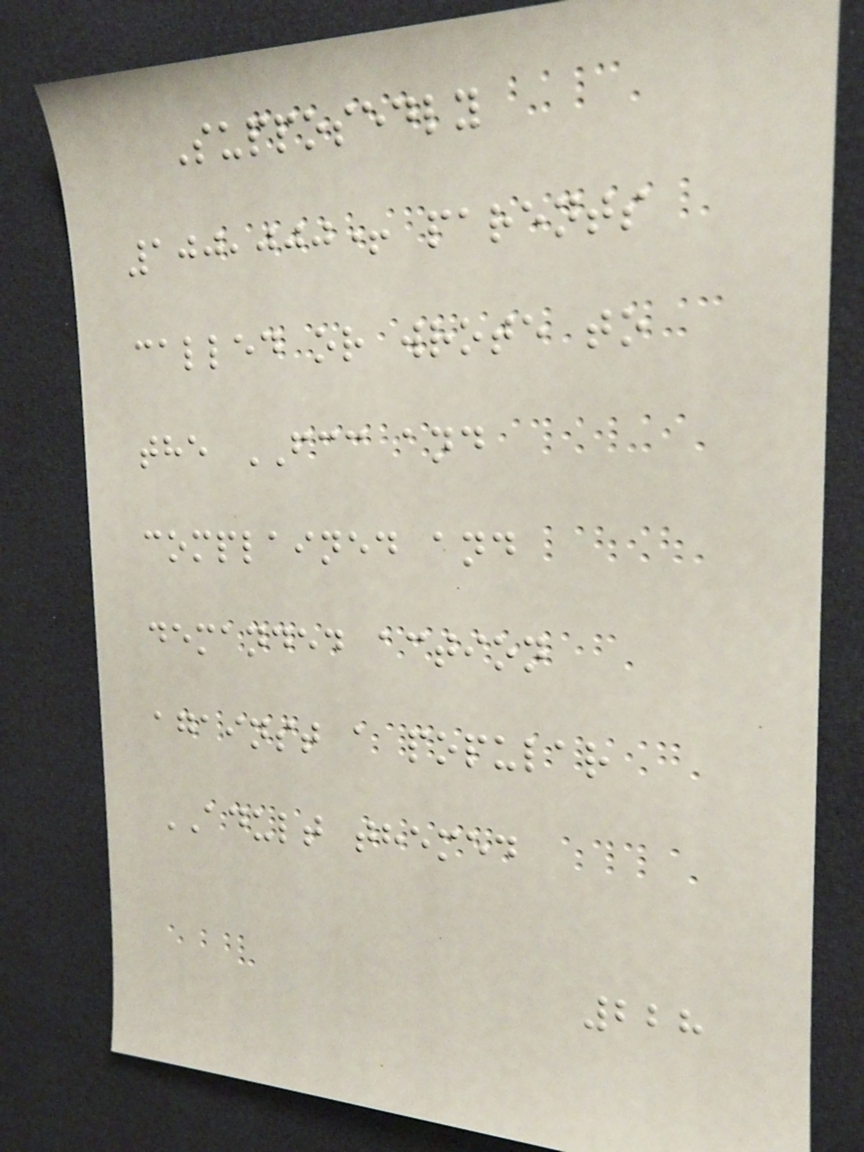Supposedly
100,000+ parents
called or wrote to
the FCC and
complained and
demanded action
against a popular
ADULT themed
228
